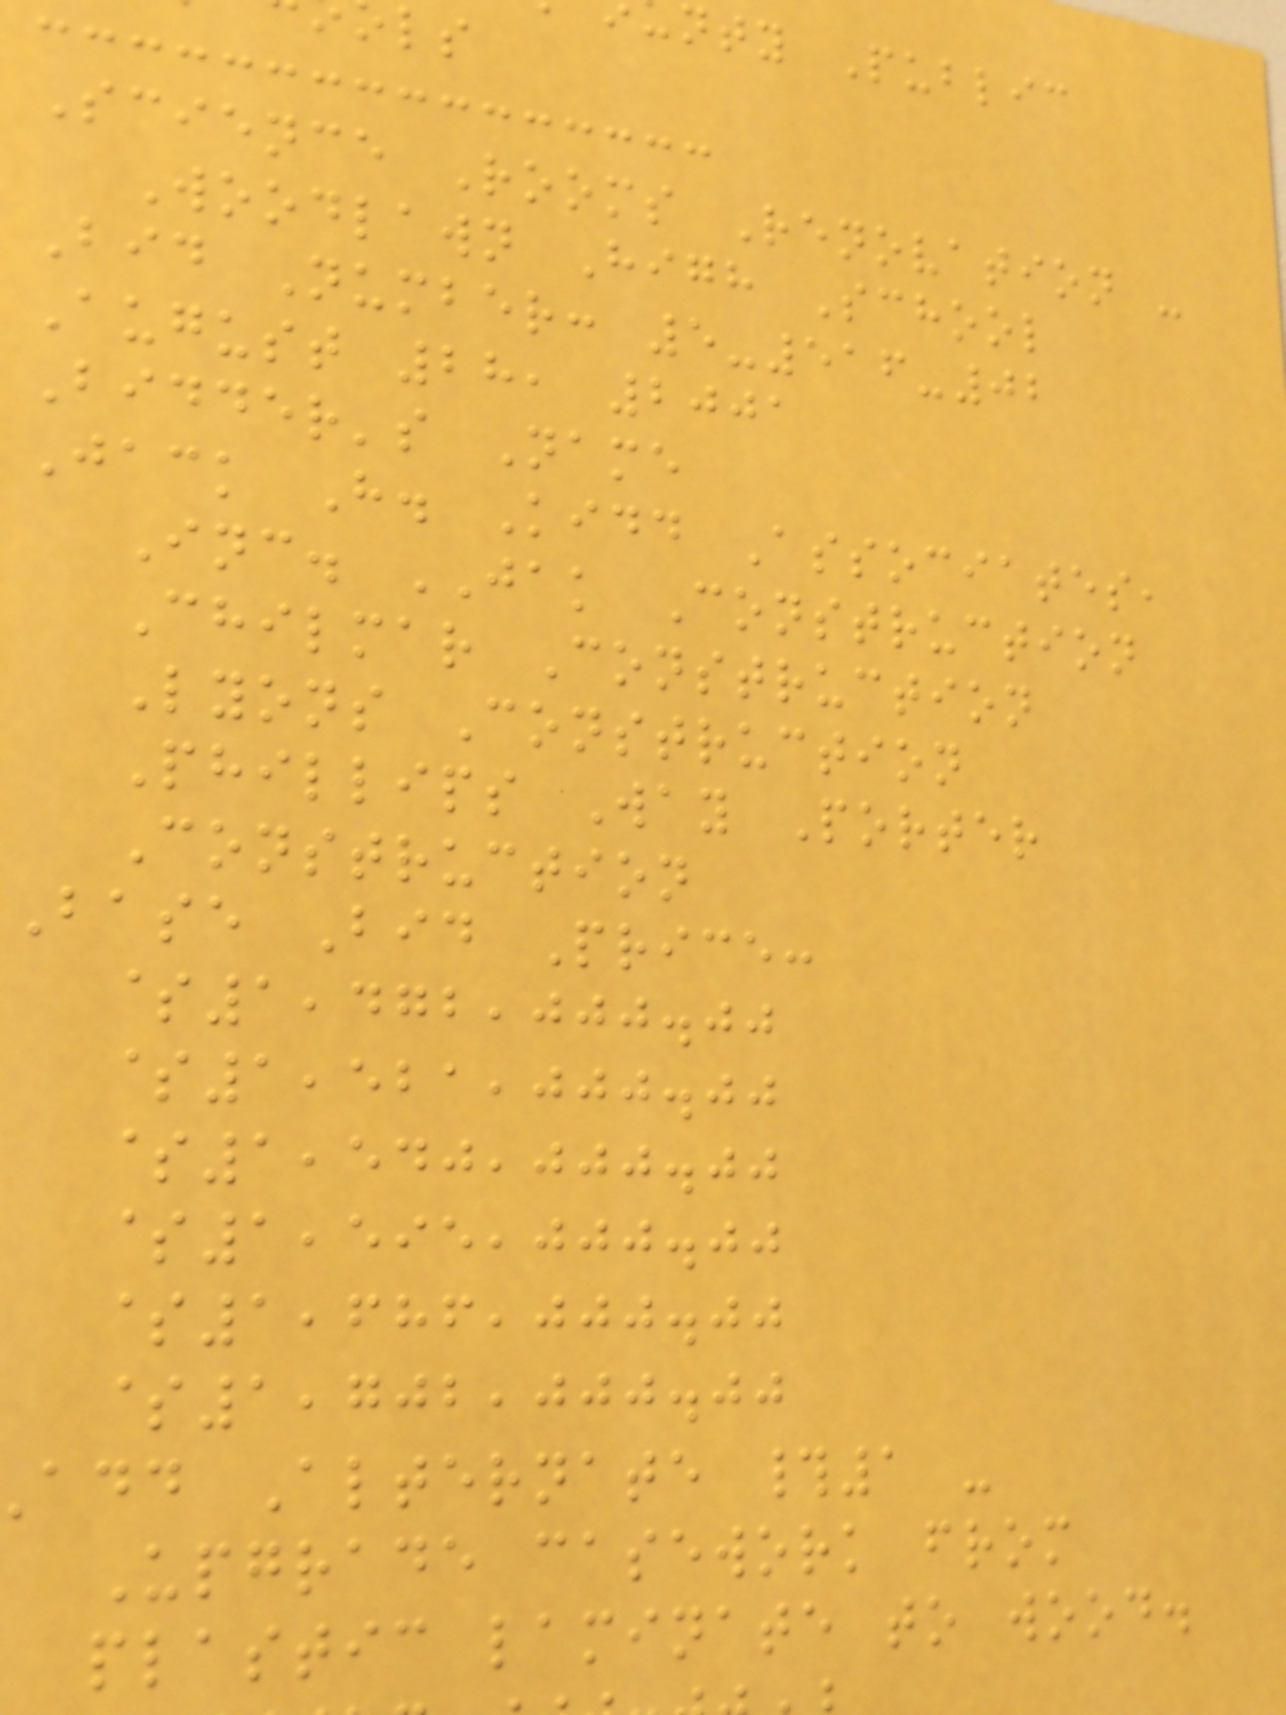nty Public
Science Rooms Renovation -
Woodlawn High School
Bid Number: 5-516-02
August 28, 2001
Bidder's Name
Jack H. Kidd Associates,
Inc. JAK Construction
Chilmar Construction
Lyons Construction
Phillips Way Porter
Construction
Base Bid Price:
$1,472,000.00
$1,521,000.00
$1,540,000.00
$1,595,000.00
$1,686,000.00
$1,702,000.00
add Alternate #1 -
Upgrade casework from
plastic laminate to wood.
